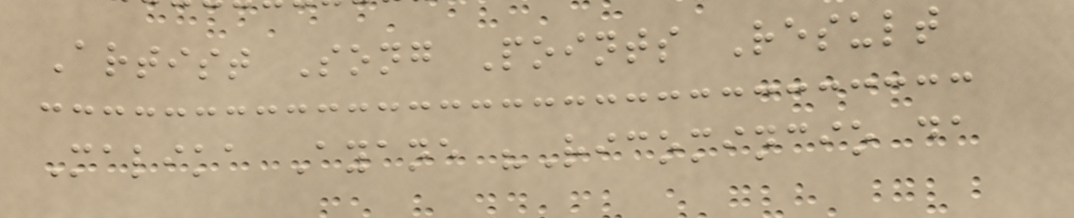Artist Song Points Result
Malika Ayane "Ricomincio da
